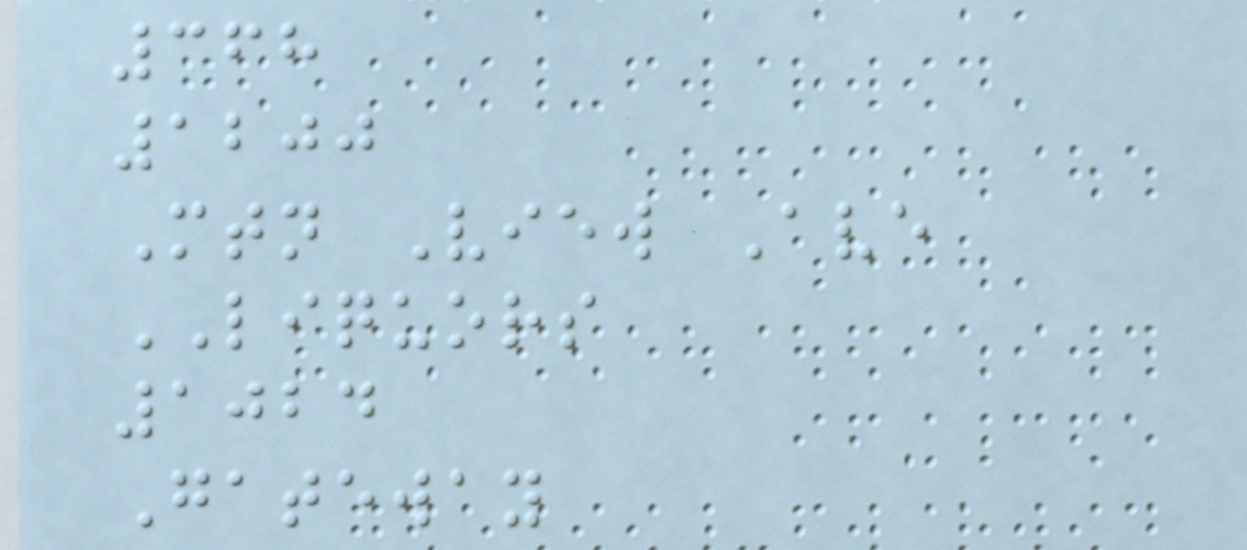368
1200
Mtn View Ave
LIQUORS
1024
Gateway
